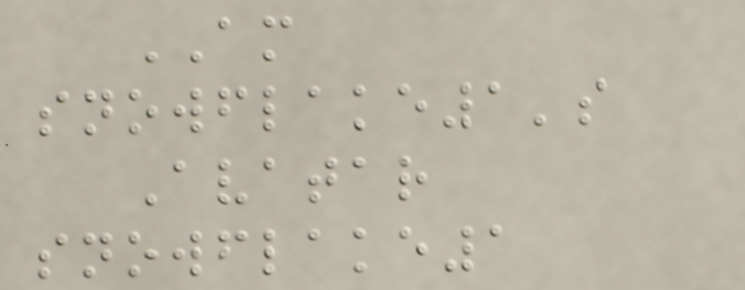AM
snowflake1's
Avatar
snowflake1
